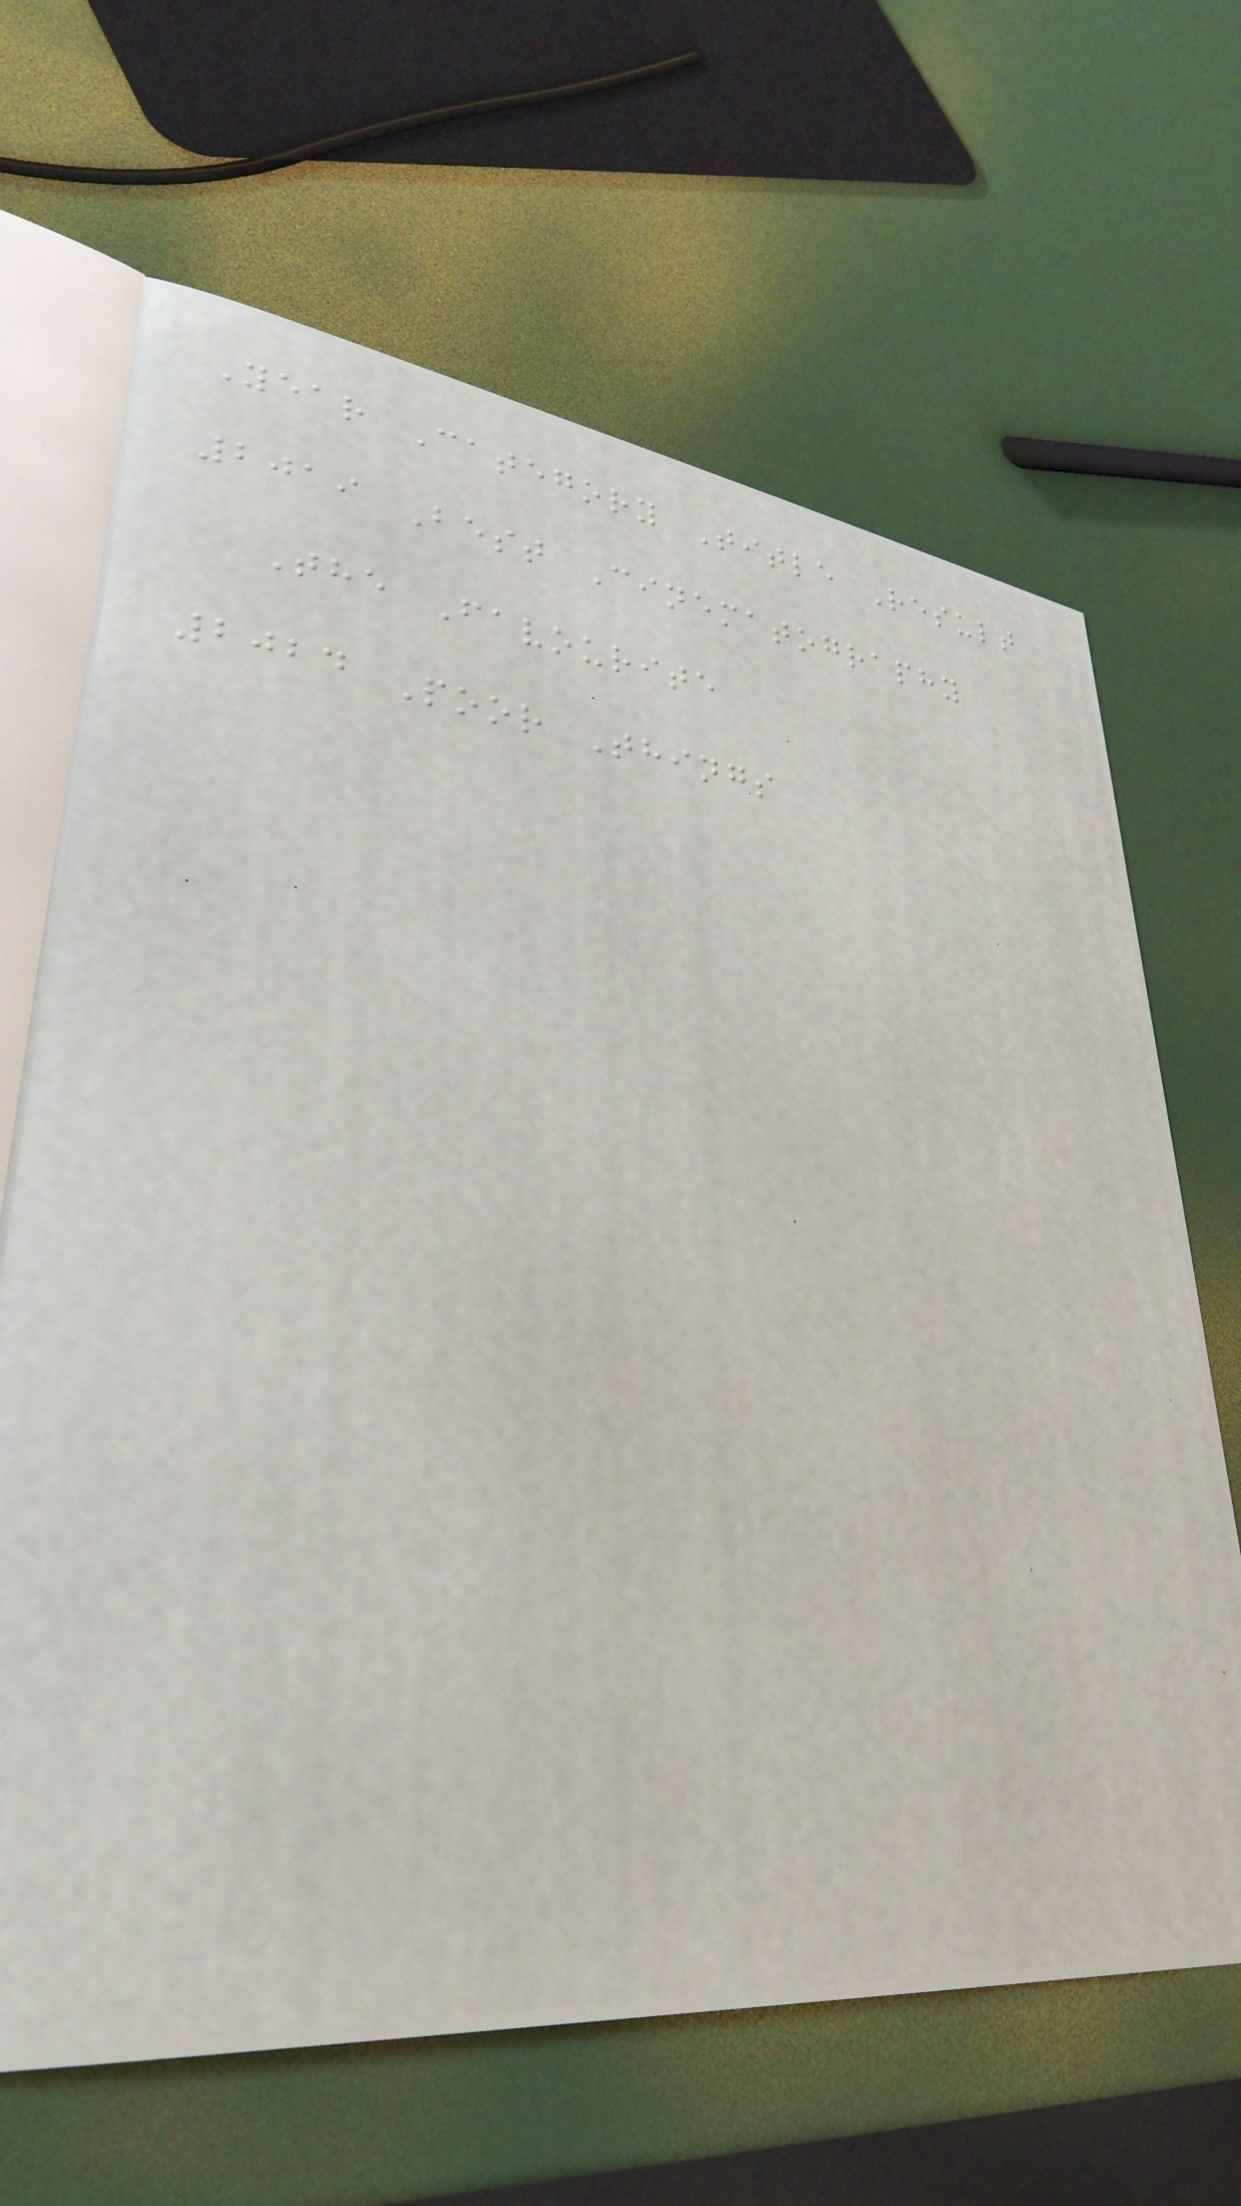Year Category Title Result
2019 Best Cinematography
The Favourite
2024 Poor Things
